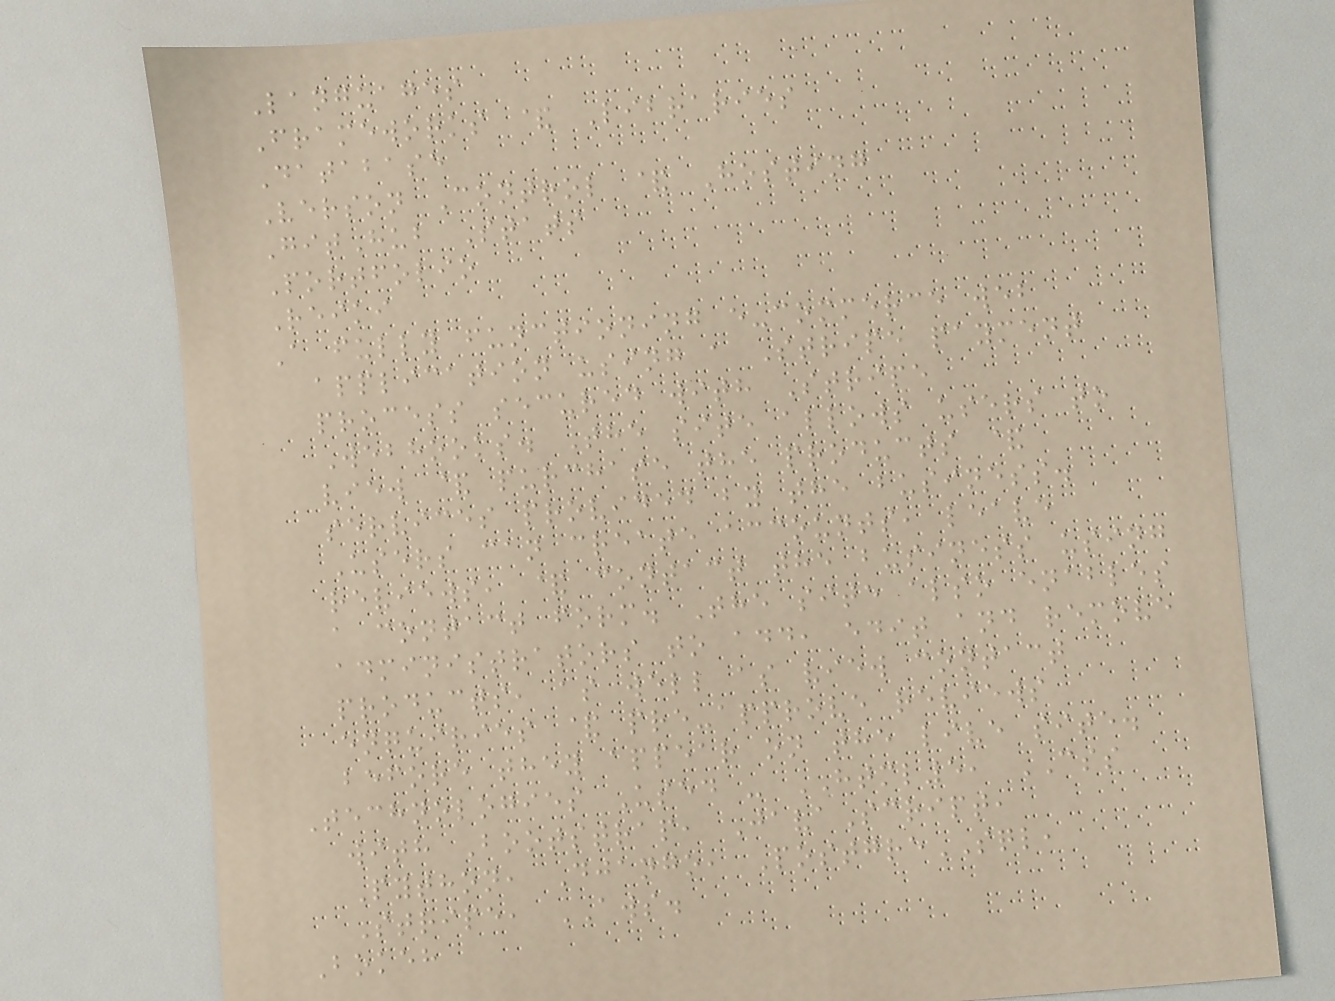Languages
Frameworks & Libraries
Database
Verson Control & Hosting
GitHub Stats
Portfolio
Reiki
A fully functioning e-commerce web
application using a Stripe payment
process secured with Stripe
Webhooks. The site allows users to
view & purchase the products &
services provided by the business.
Users can create accounts, leave
reviews, & contact the business using
a contact form. The site also enables
administrators to add, edit and remove
products, as well as view contact
enquiries & pre-approve reviews
before they appear on the live site.
Technologies Used - HTML5, CSS
with Bootstrap, JavaScript,
Python, Django, PostgreSQL,
Stripe, AWS.
Bokeh
